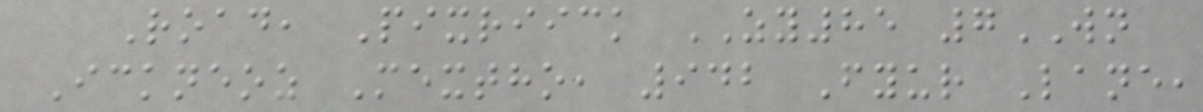Road, Pixriick ZY85 7WN
Ickneoz Mextho, 942 Fyur Lane,
